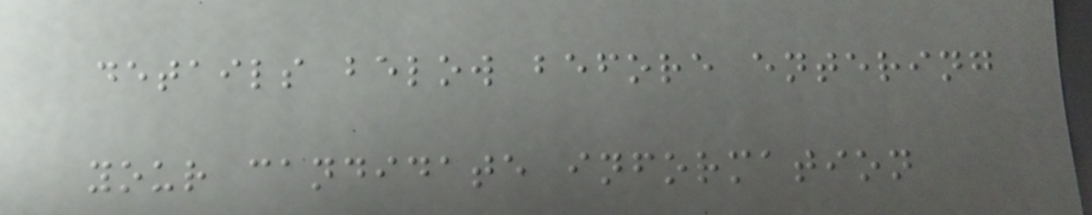details below before entering
your candidate information
